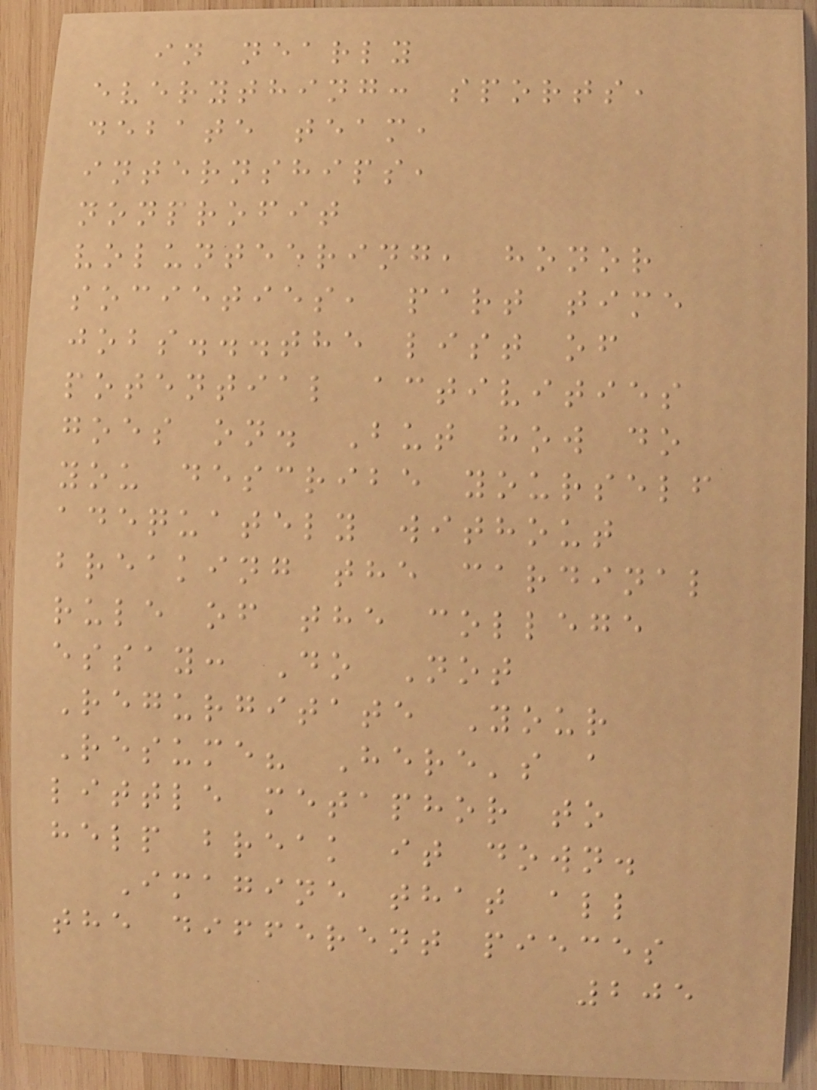in nearly
everything: sports,
debate team,
internships,
nonprofit
volunteering, honor
societies, part time
jobs...the list of
potential activities
goes on. But how do
you describe yourself
adequately without
breaking the cardinal
rule of the college
essay: Do Not
Regurgitate Your
Resume? Here's a
little metaphor to
help break it down.
Imagine that all
the different pieces
205
